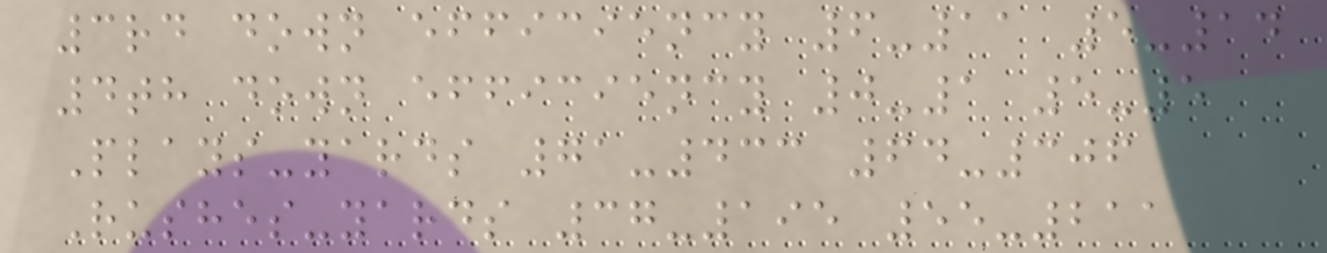3rd down efficiency 6-11 5-14
4th down efficiency 0-1 5-5
Plays-yards 71-433 64-306
Rushes-yards 37-195 55-211
